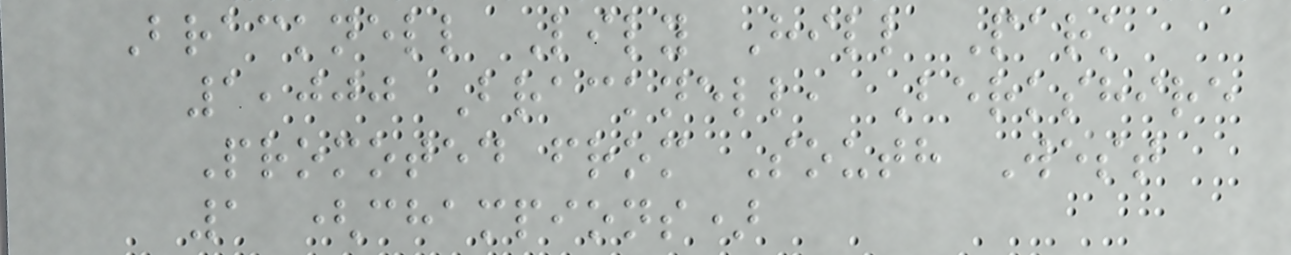Bracknell Lily Hill Park
1,000 Bracknell, Berkshire
Promoted from South West
1 (champions)
